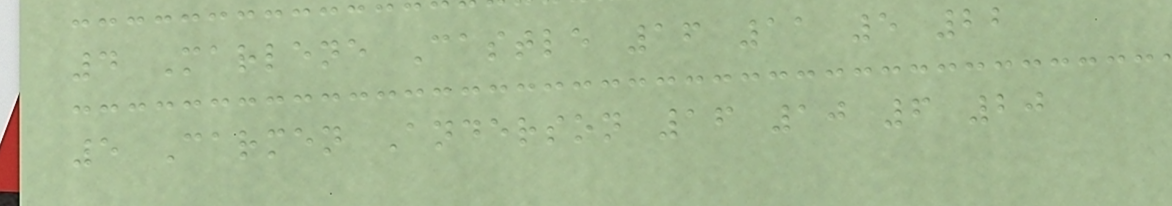4 Marlene Castle 16 11 5 22
5 Carmen Anderson 16 10 6 20
